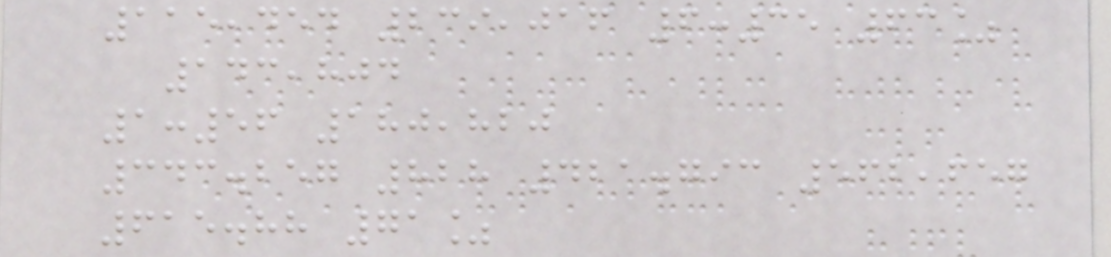115,454 239,016 6:35 63%
143,804
1:56 180,820
343.257 828 421.793 562,657
615.88 71%
